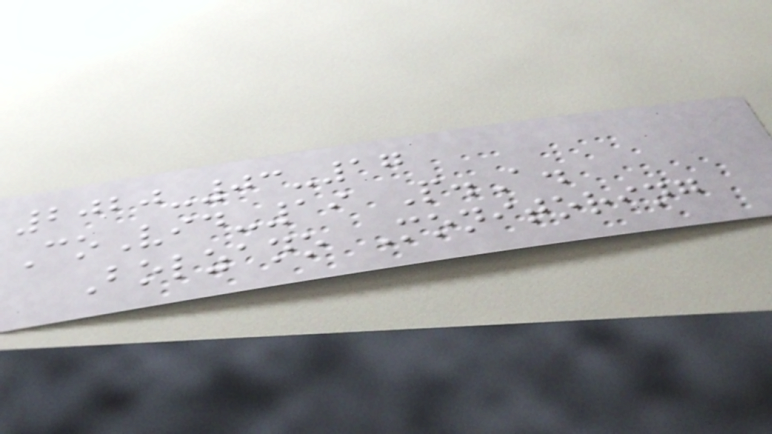2020-03-17
CoVid-19 P.A.
Bolzano Monitoring
